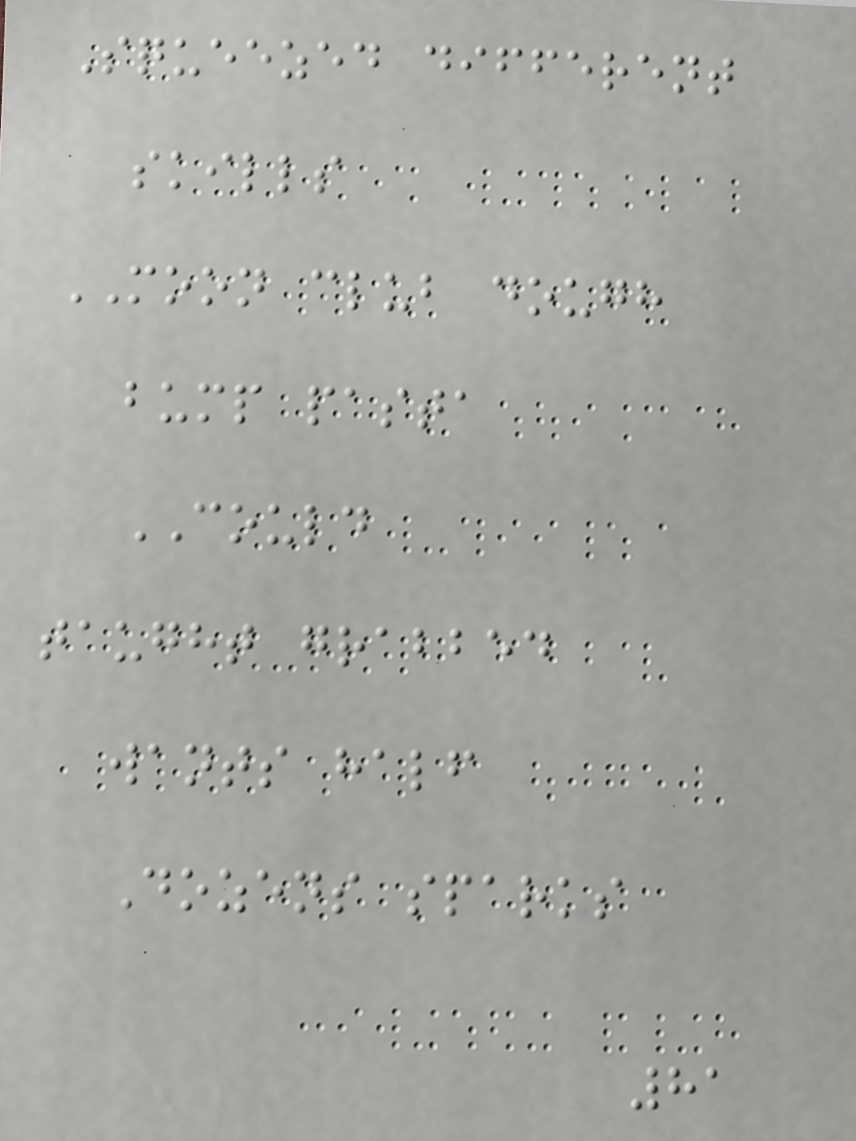Squeezed different
skills
MOON club dough
bump pasta
COULD
taught grabbed
wants half
Dozens sparks
81
